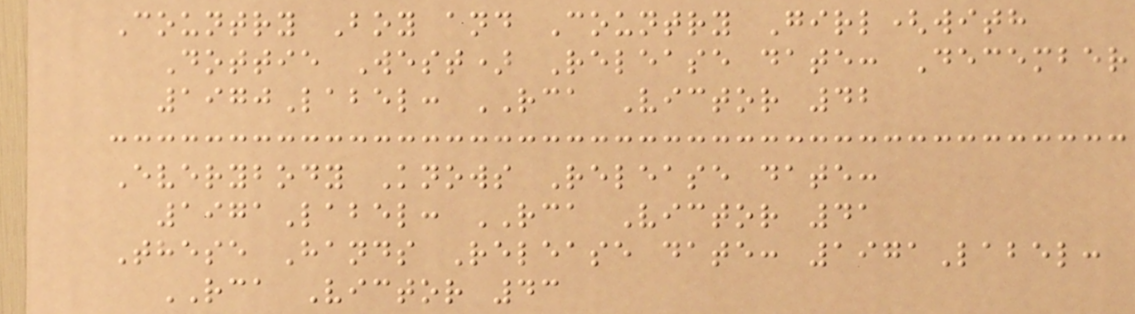Country Boy and Country Girl(with
Dottie West) Release date: December
1970Label: RCA Victor 42
Everybody Knows Release date:
1971Label: RCA Victor 41
These Hands Release date: 1971Label:
RCA Victor 43
